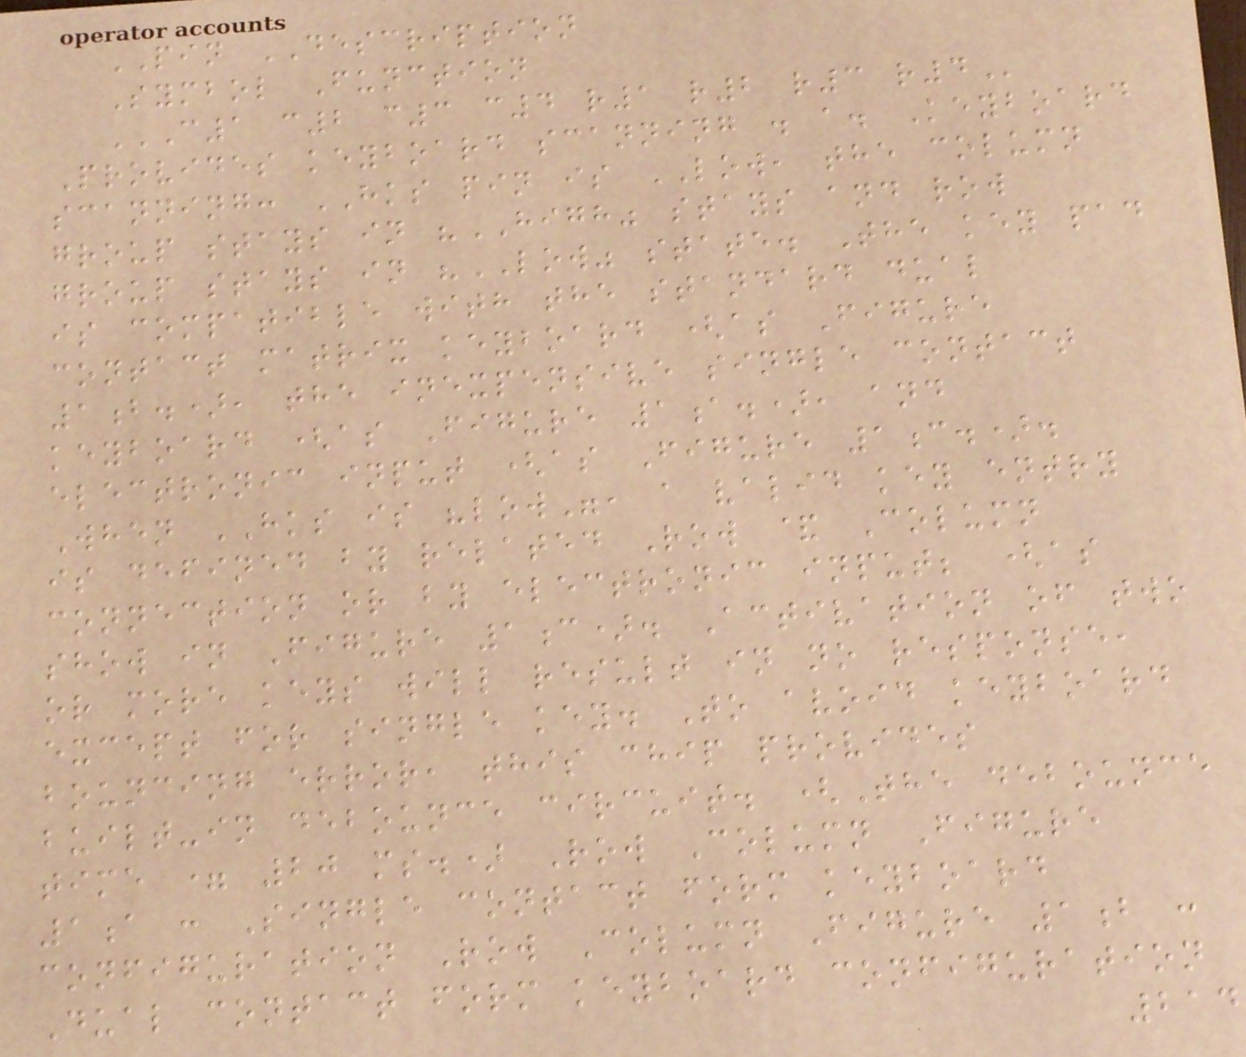PIN DESCRIPTION
Symbol Function
C1 C2 C3 C4 R1 R2 R3 R4
Provides keyboard scanning . a. Keyboard
scanning: HKS pin is LOW, the column
group stays in "HIGH" stays and row
group stays in "LOW" state. The key pad
is compatible with the standard dual
contact matrix keyboard (as Figure
1b.), the inexpensive single contact
keyboard (as Figure 1a.), and
electronic input (as Figure 1c.).
When HKS is "low", a valid key entry
is defined by related Row & Column
connection or by electronic input; (as
show in Figure 1c). Activation of two
or more keys will result in no response,
except for single key. To avoid keyboard
bouncing error, this chip provides
built-in debounce circuit. (The debounce
time = 20 ms.) Row Column Figure
1a : Single contact form keyboard
configuration Row Column Figure 1b :
Dual contact form keyboard configuration
214
